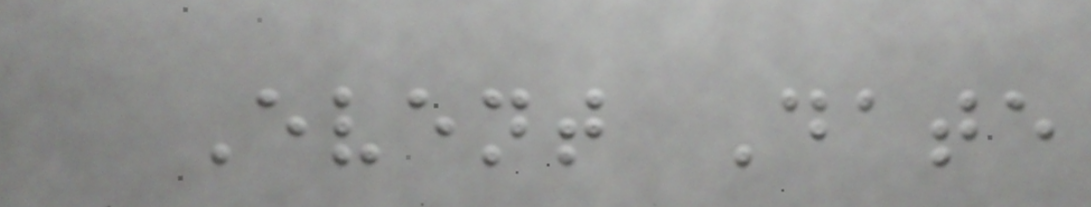Event Date
